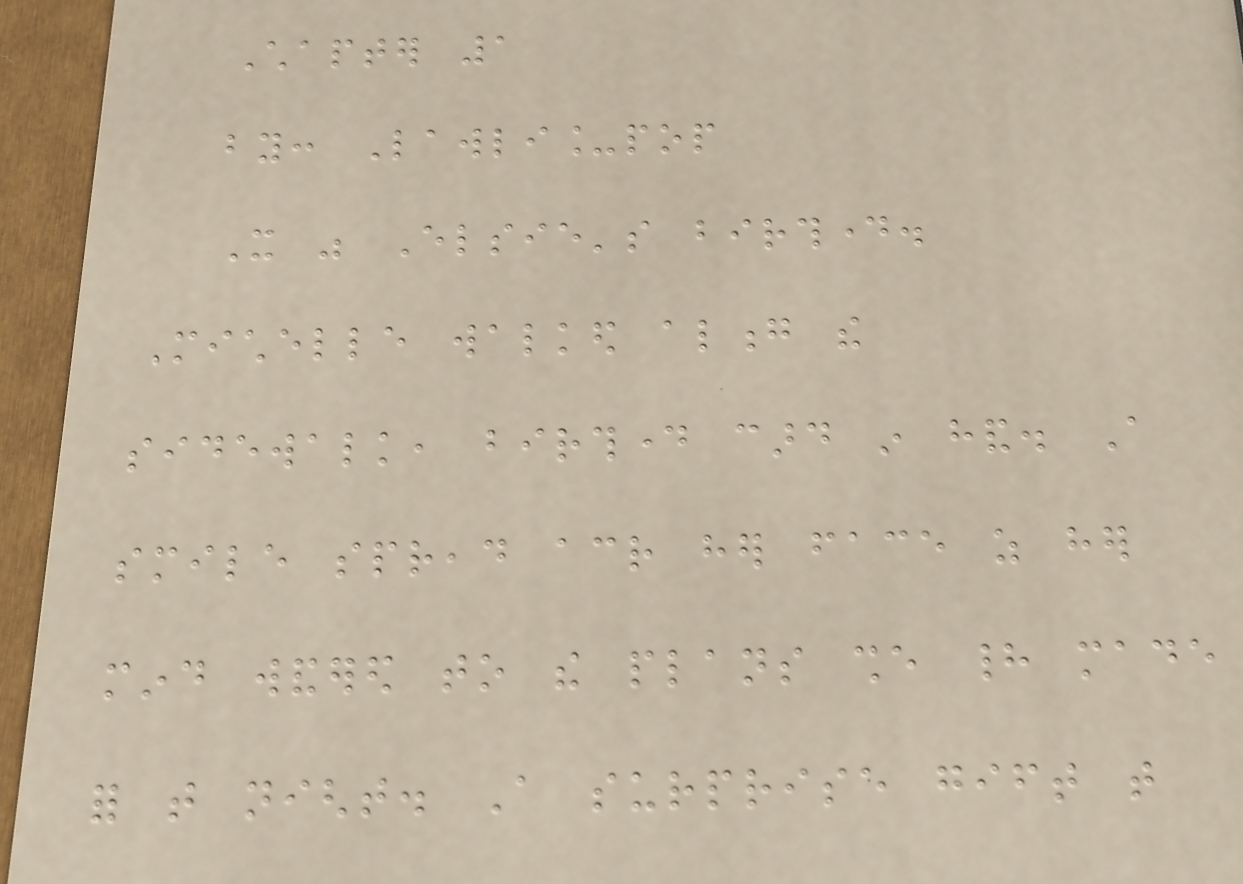Chapter 1
by: Lawli_pop
It was Elsie's birthday.
Michelle walked along the
sidewalk, birthday card in hand. A
smile spread across her face as her
mind wandered to the plans she had made
for that night. A surprise gift that
